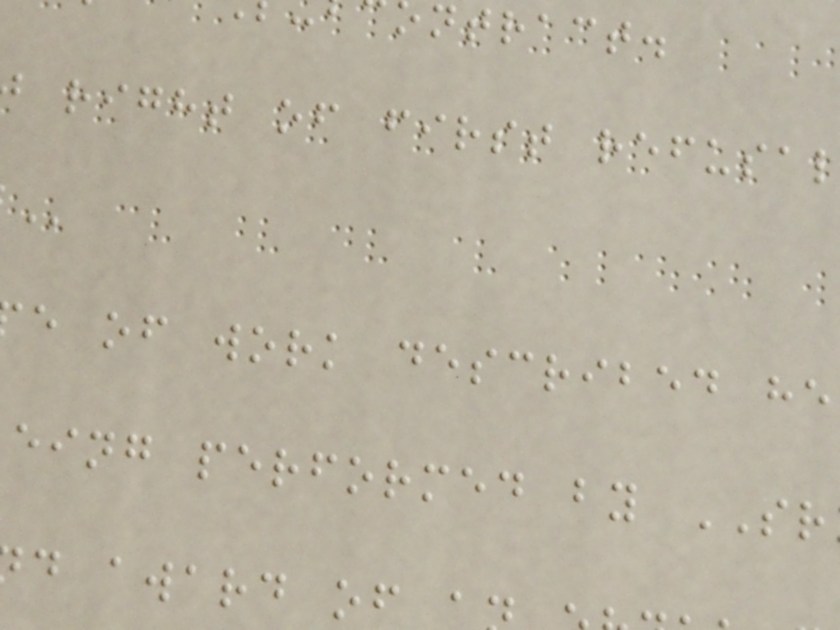ntract.
right of first refusal
e of work described he
eing performed by SR
d award of
